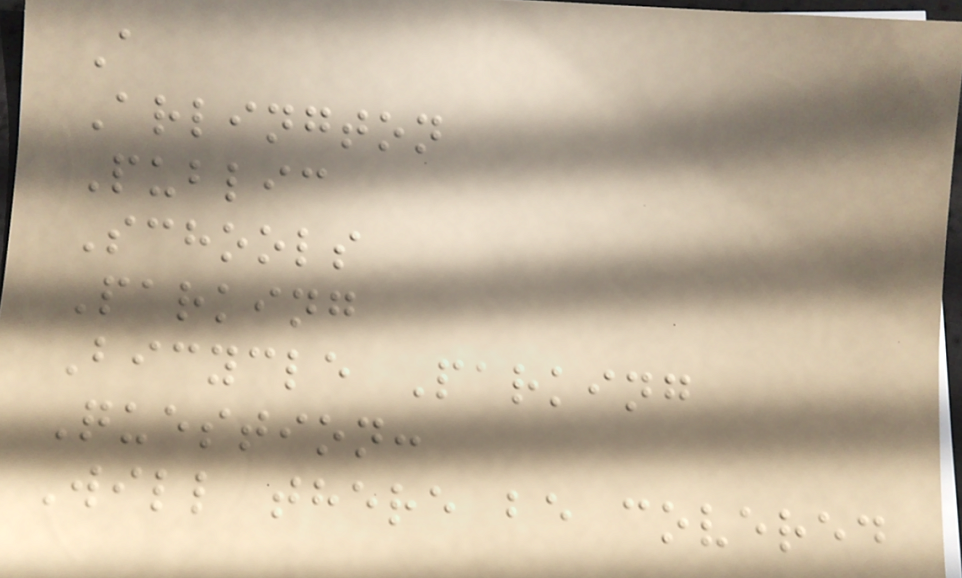A
Arlington
Public
Schools
Parking
Bicycle Parking
Question:
Will there be covered
